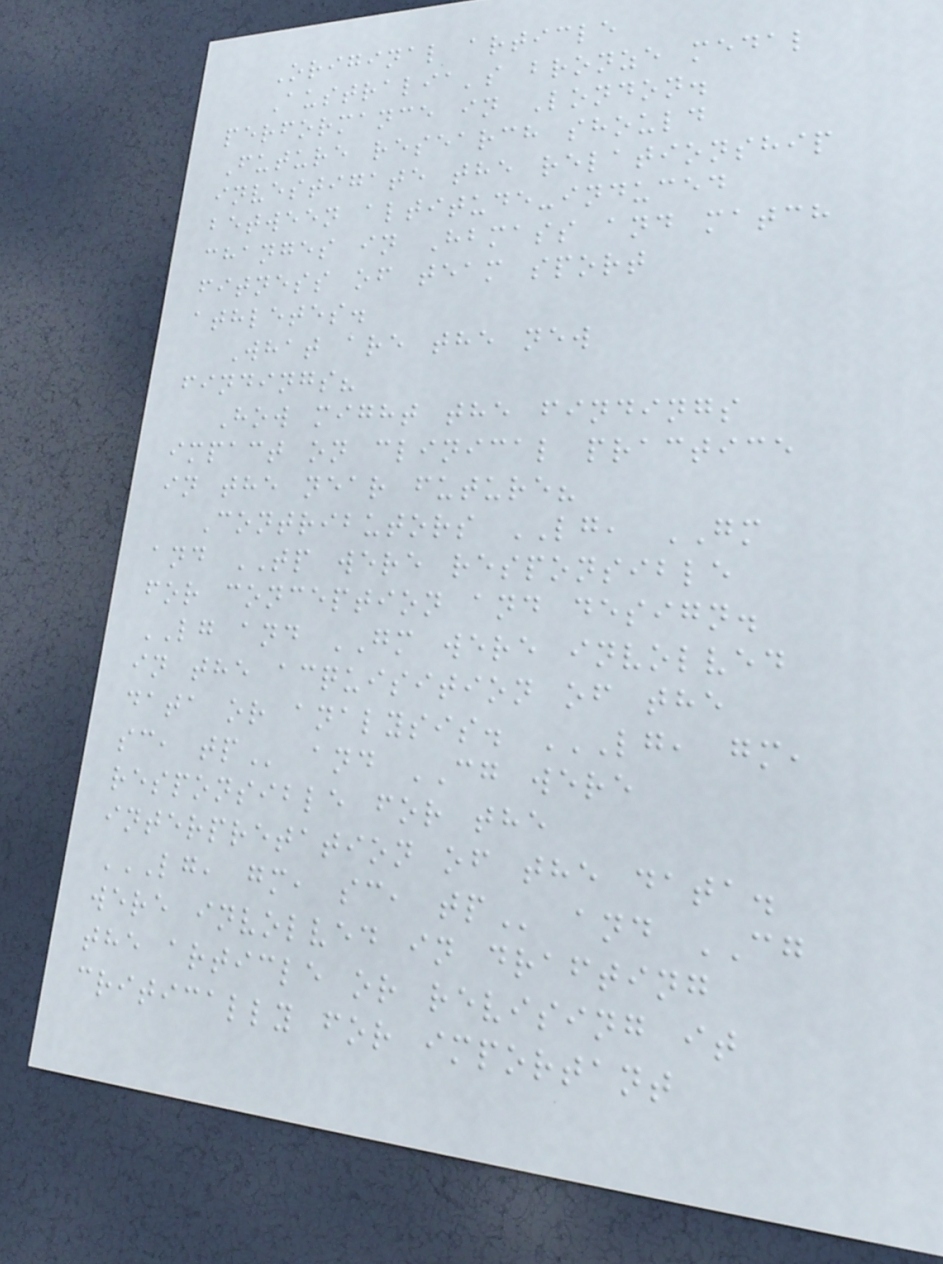Original article
Australia's bronze medal
performance in London.
Future research should
investigate the relationship
between altitude-induced
changes in Hbmass and match
fitness of team sport
athletes.
What are the new
findings?
How might the findings
impact on clinical practice
in the near future?
Contributors LG, GM
and TP were responsible
for conception and design.
LG and GM were involved
in the acquisition of the
data or analysis. LG, GM,
SC, TP and CG were
responsible for the
interpretation of the data.
LG, GM, SC, TP and CG
were involved in drafting
the article or revising it
critically for important
